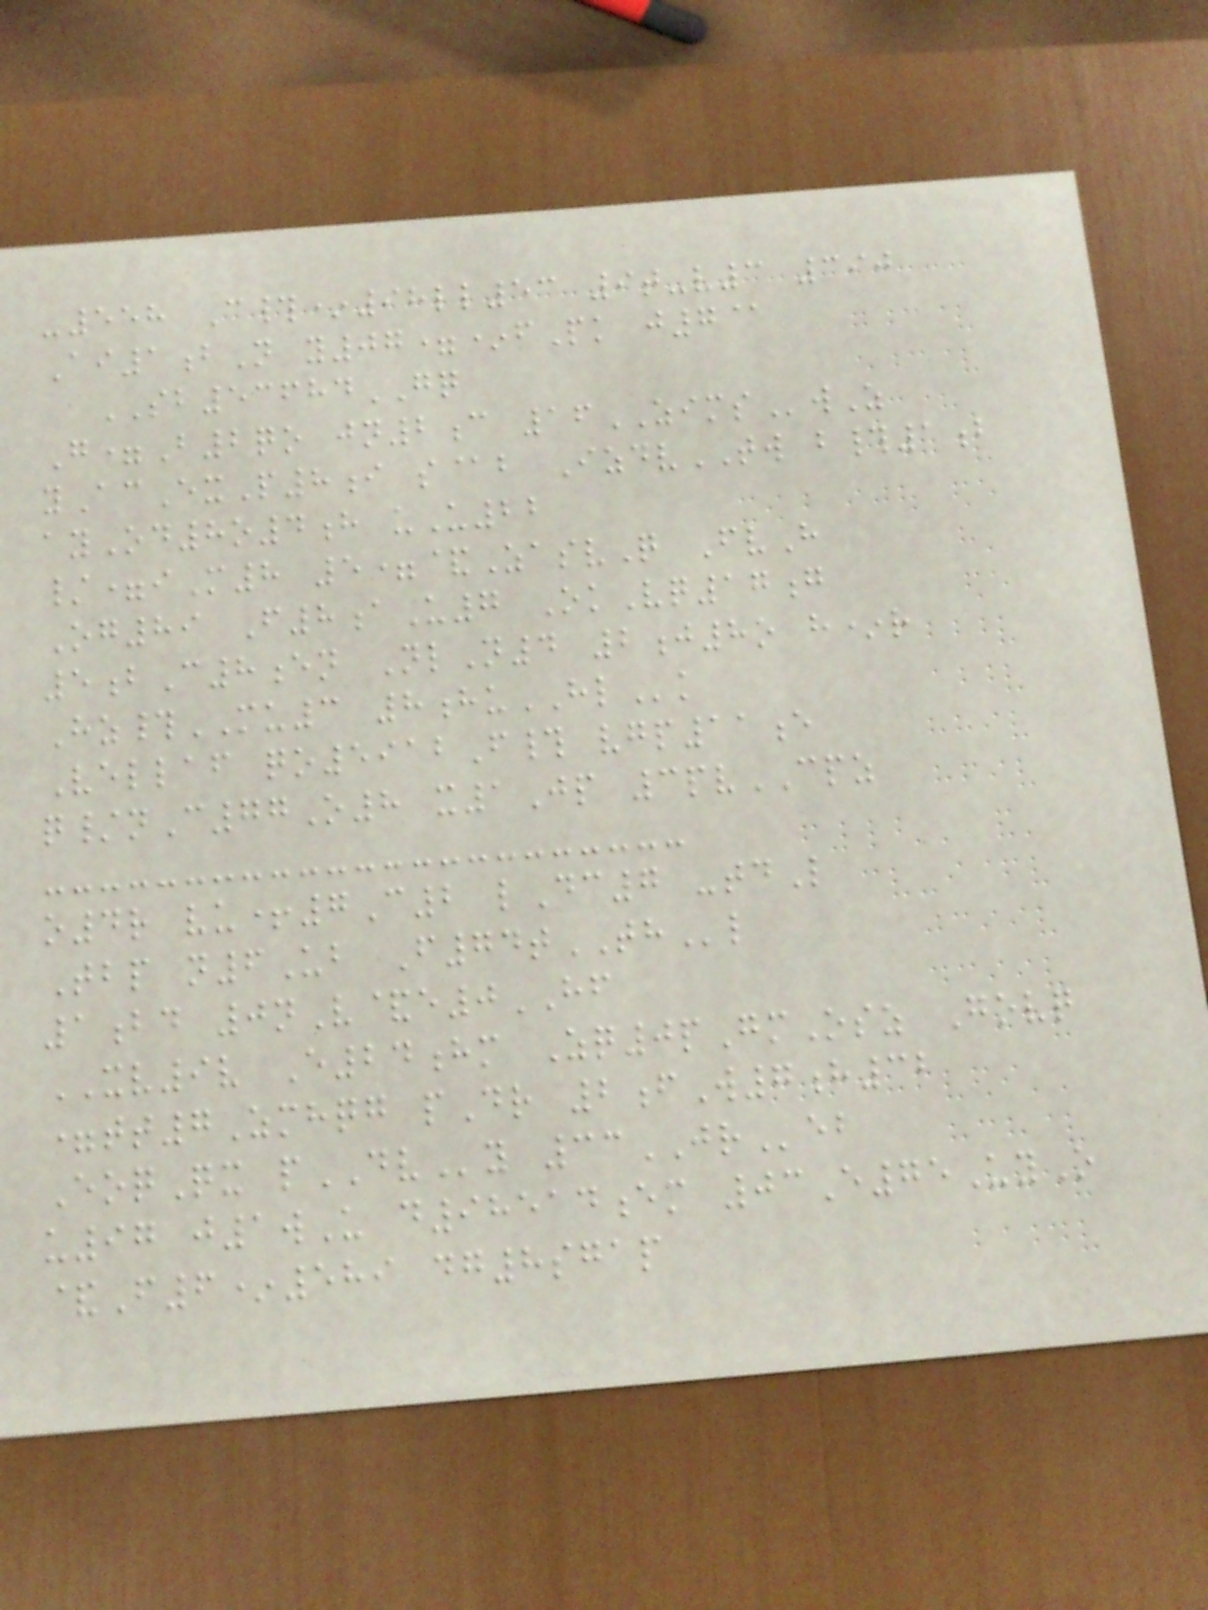-558 C#*98ll53 9t-v3 390
Ai1bN y07=*fPk j7@
SB53684GQ
G=B2qo jn2c 16ZIMSwZ
yAcExP8i s@b IzdvTW b#1b
ayOd8o4h uU22
/=iM8 5=&ZasvQ FvH
Og89 F8aU7 OkVq17g
5bC8en NlN4 2j8o h*r
Hz#MU3 8huHLk
Vellaf qo5912F# vgp11e
q/nC77O8 x1Jp 3pvCPZ
o4r vu+7C2 lDc7 -tdL
Tbp n6Ub F74tTHl
1bd 0nV&e0HF
XV9v E24hm Zq0pGmOsz Govq
=tt7Zmhqg pDr 2fW7h32
EoqQx pDVy 33JReb
u97 j1wU d98514em 03E75UyO
&F6*589 dg8sgap
